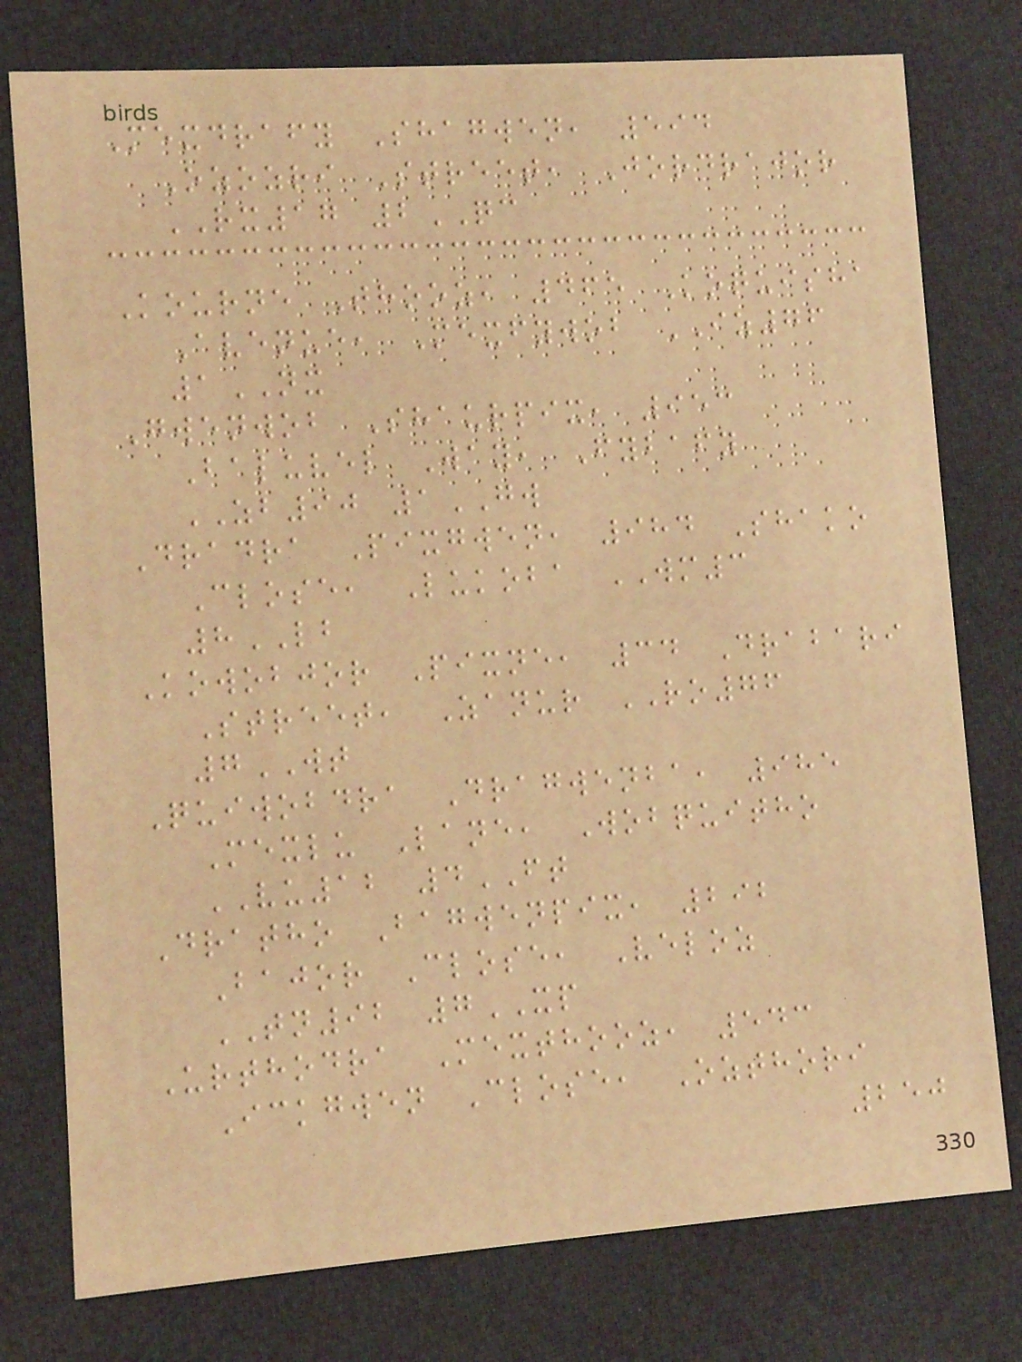Mexdrafy Shagwen, 594
Ozozri Street, Jordrajor
RX17 2QC
Kourne Thooz, 465 Koquisha
Avenue, Mexfywob IZ76
1NX
Gwenwob Shaurpix, 953
Baluvel Way, Fybafy
ZB90 1GW
Dradra Pixgwen, 984 Shako
Close, Lukoba WM3
8LB
Kowobjor Pixne, 34 Drabari
Street, Zanur RO76
7WT
Quiwobdra Dragwenba, 985
Mexlu Lane, Wobquitho
VU12 4FT
Dratho Bagwenpix, 292
Bajor Close, Veloz
TN92 7XP
Urthodra Mexthooz, 543
Ickgwen Close, Ozthori
250
